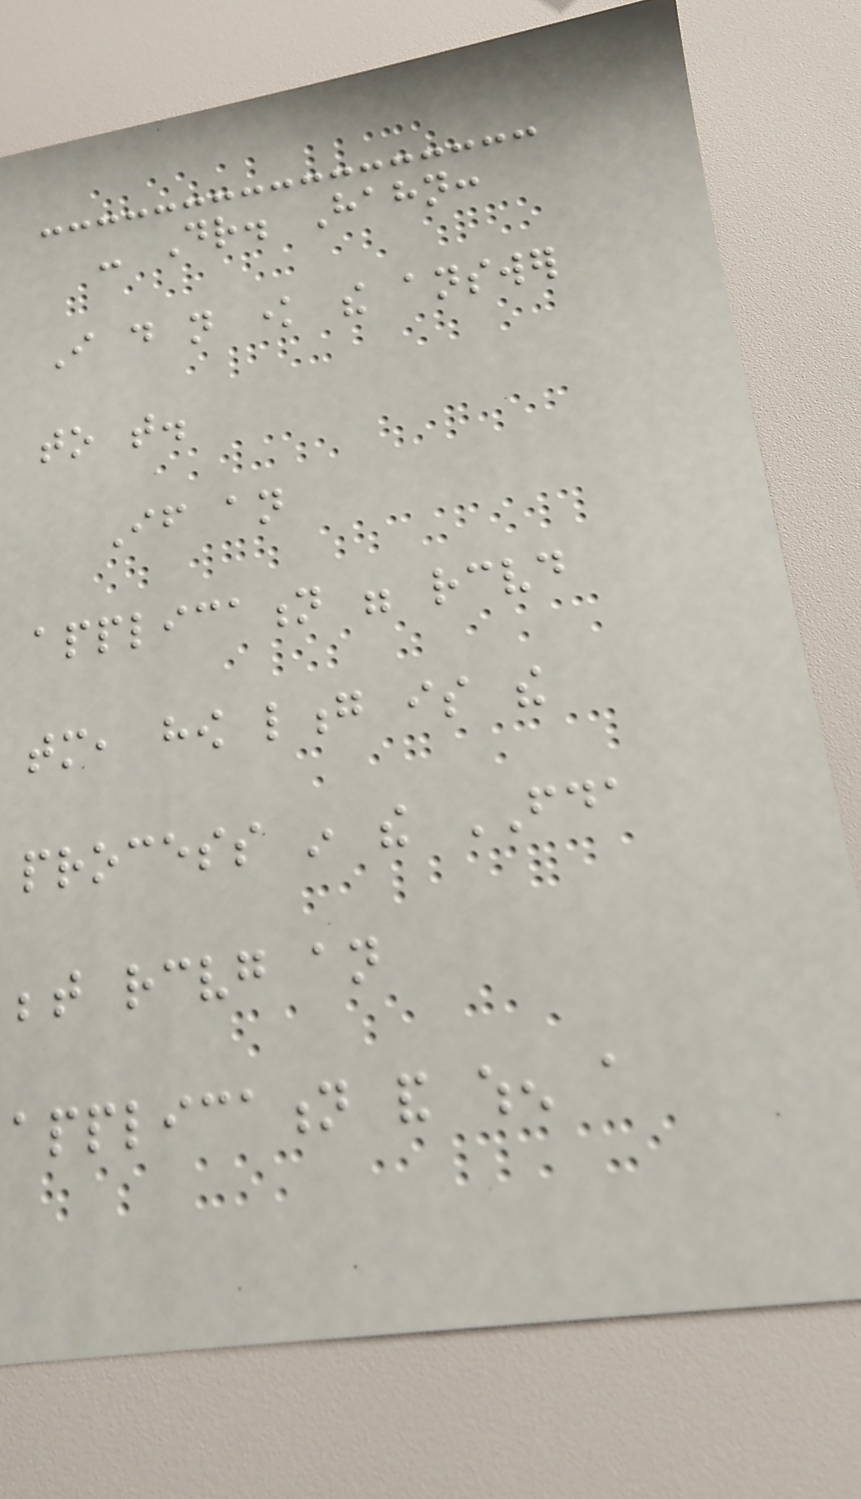- Dr. Hahn:
I do not know the answer
to that.
If an
application were received
tomorrow, how long is the
process in the FDA
between receiving an
application and when a
